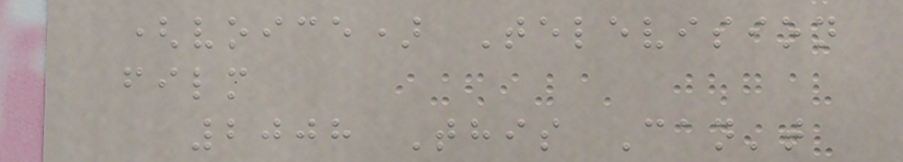(voice) Television
film
2008 This Can't
